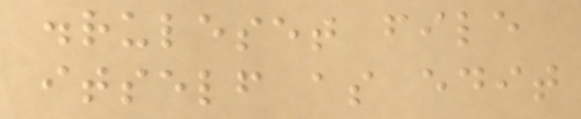.ruleset file
itself as edit
